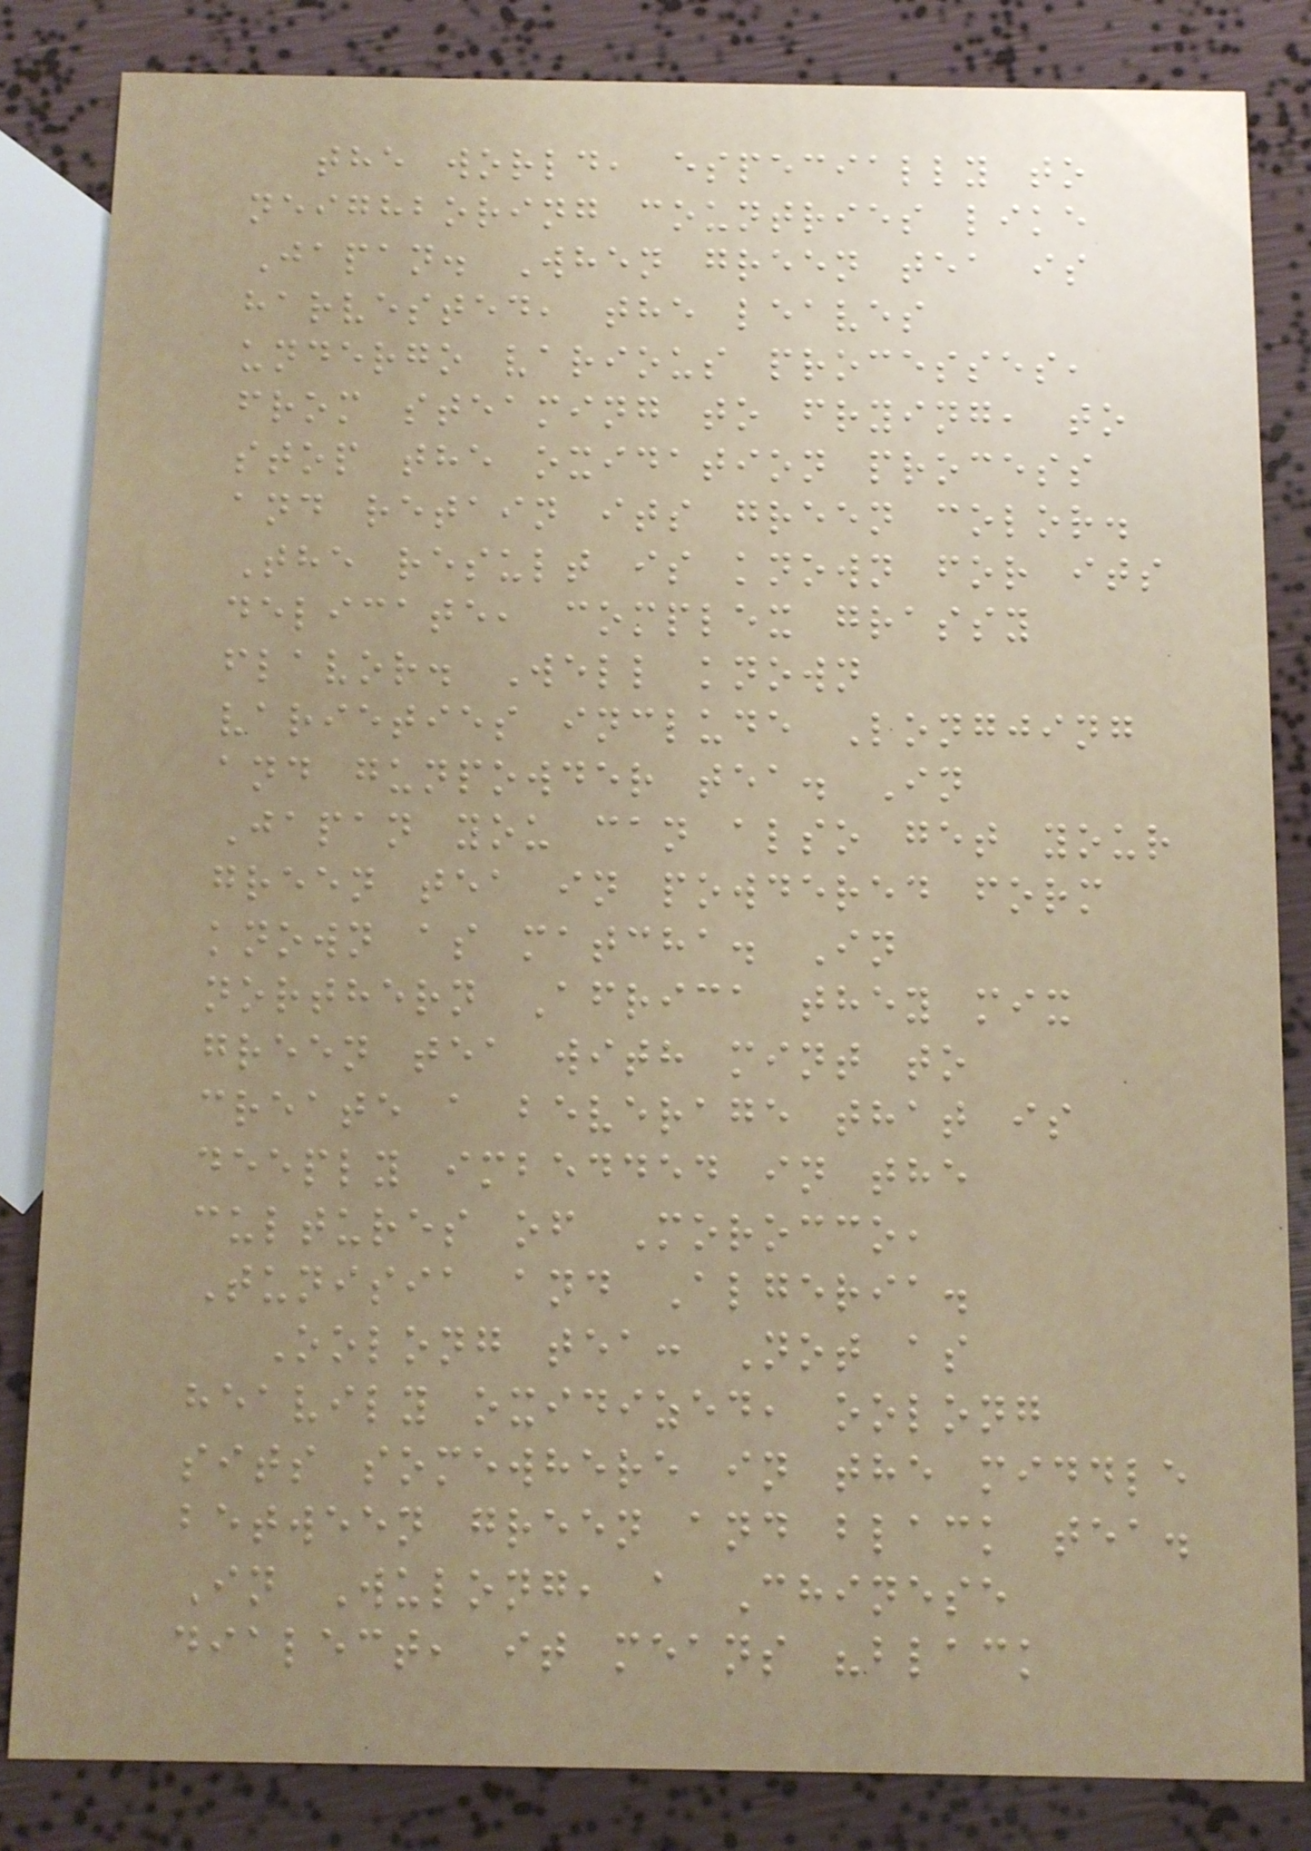the world, especially to
neighboring countries like
Japan. When green tea is
harvested, the leaves
undergo various processes,
from steaming to frying, to
stop the oxidation process
and retain its green color.
The result is known for its
delicate, complex grassy
flavor. Well known
varieties include Longjing
and gunpowder tea. In
Japan you can also get your
green tea in powdered form
known as matcha. In
northern Africa they mix
green tea with mint to
create a beverage that is
deeply imbedded in the
cultures of Morocco,
Tunisia and Algeria.
Oolong tea: Not as
heavily oxidized, oolong
sits somewhere in the middle
between green and black tea.
In Wulong, a Chinese
dialect, it means "black
